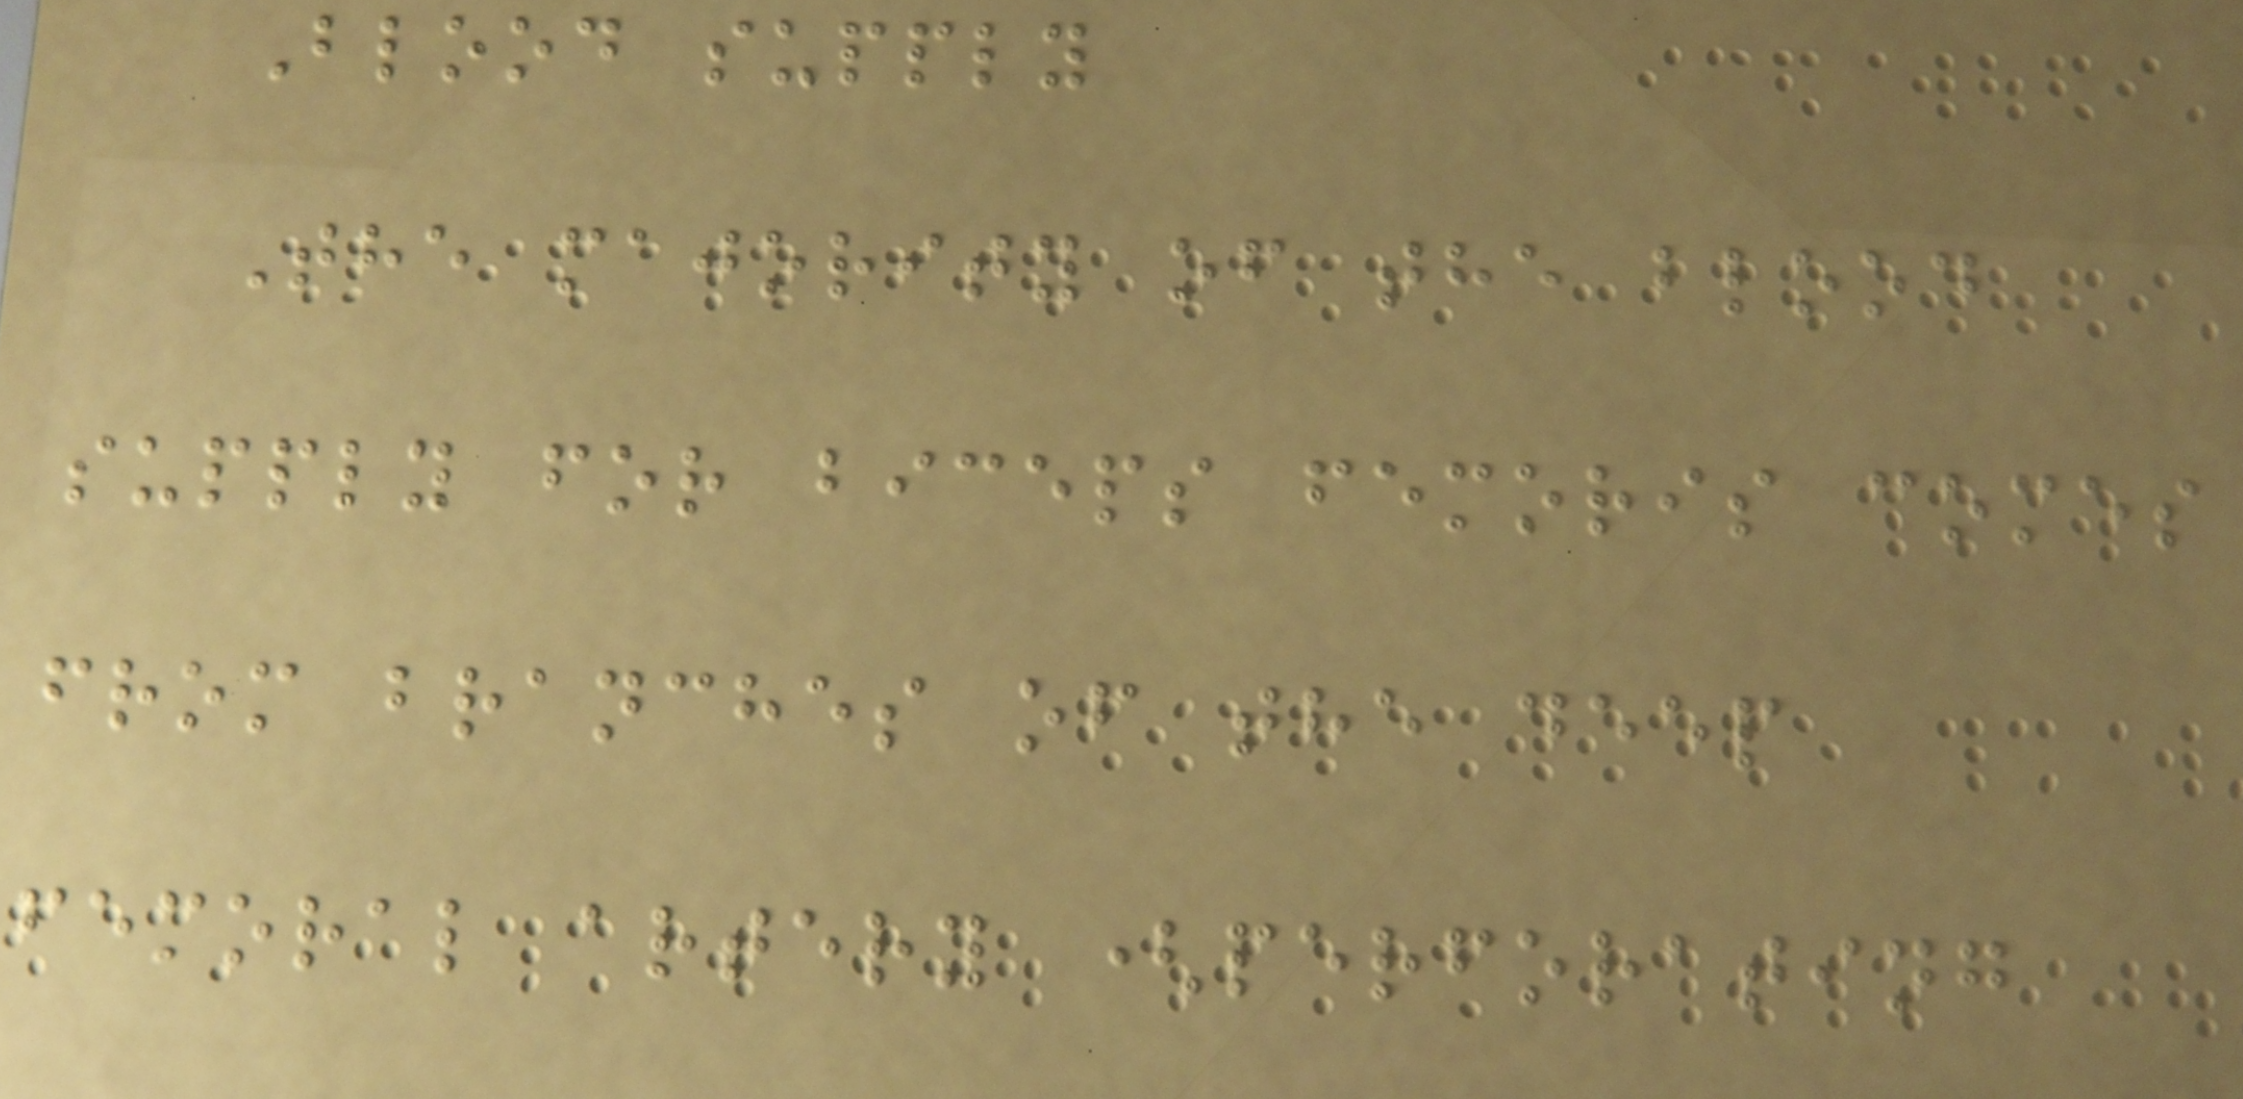Blood supply
The majority of the blood
supply for biceps femoris comes
from branches of the deep
femoral artery (perforating
